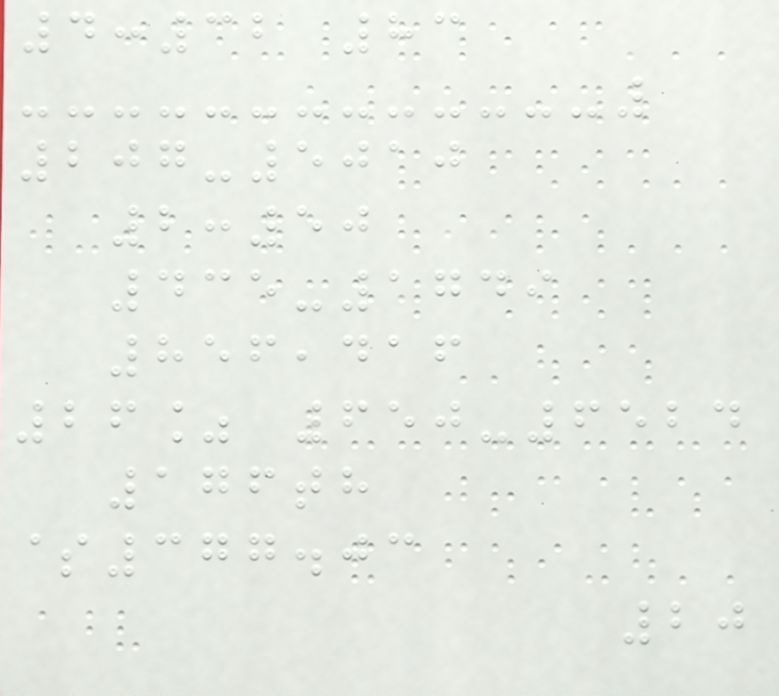4:32 83
207-5010
2:50
435-1749
856,416
26% 650-6524
176th
$377.03
20
